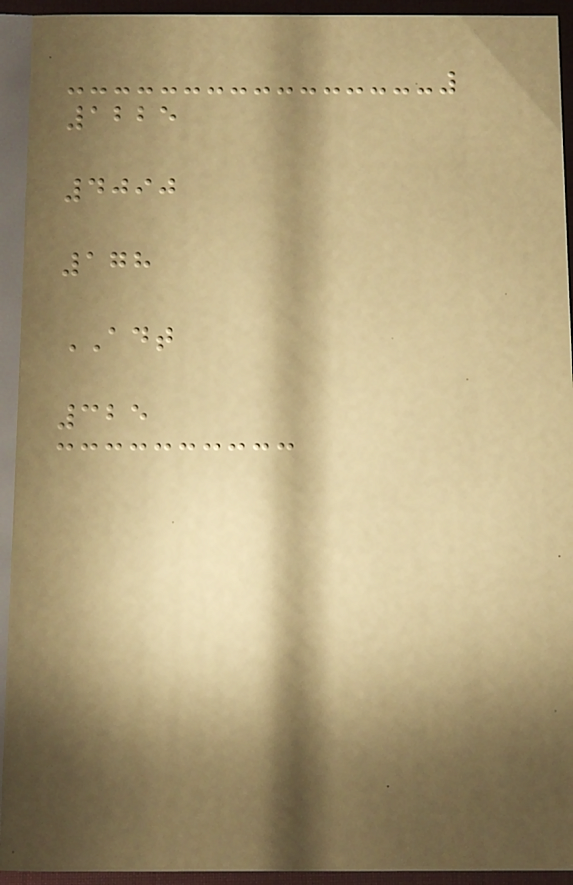1225
4090
178
ADT
325
